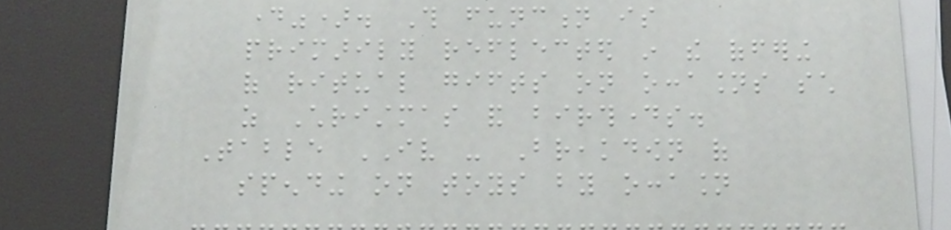day"). This function is
primarily reflected in the offering
of ritual gifts on occasions such
as Christmas and birthdays.
Table IV - Breakdown of
spending on toys by occasion
